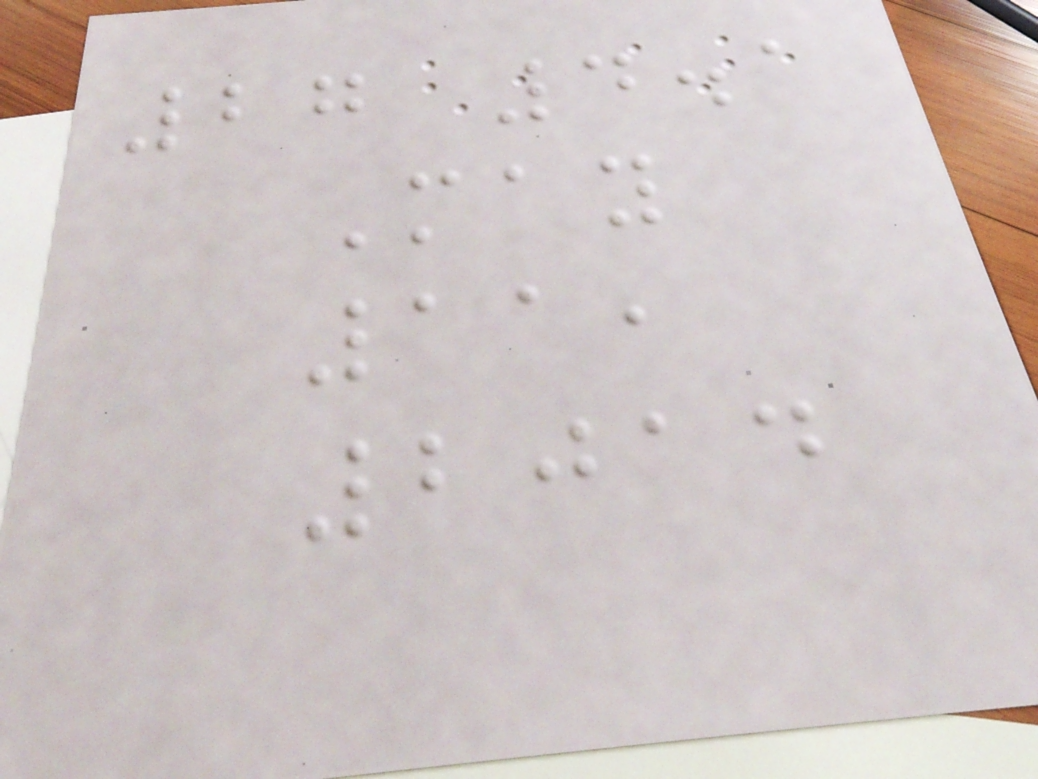27 4.1
May
11,
2014
